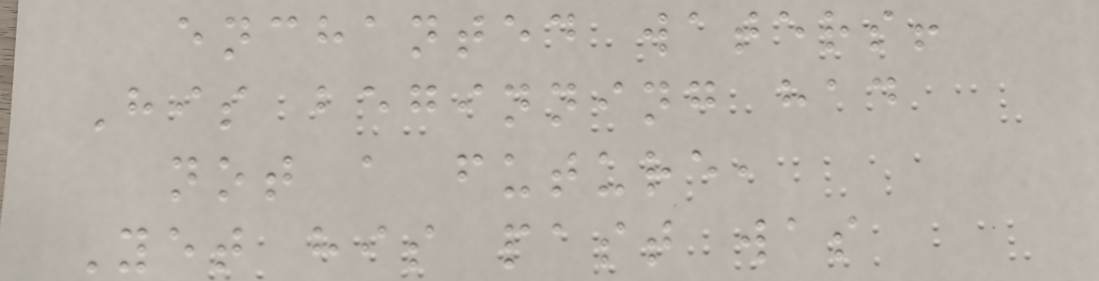enchanted waters!
His beginning had
not a future,
Yet his past was
